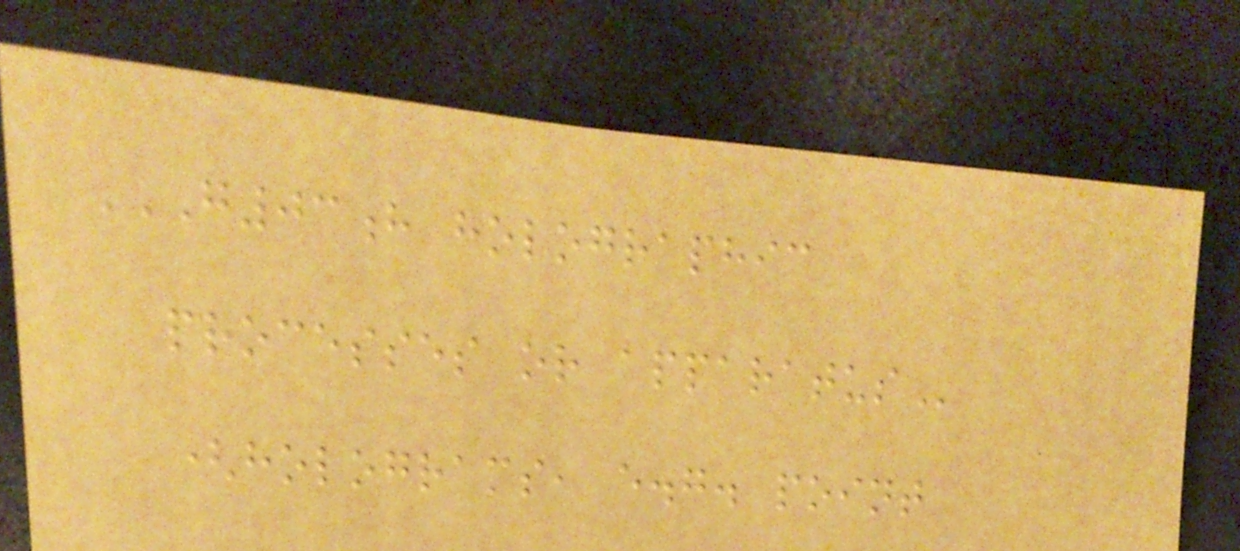G03H HOLOGRAPHIC
PROCESSES OR APPARATUS
(holograms, e.g. point
